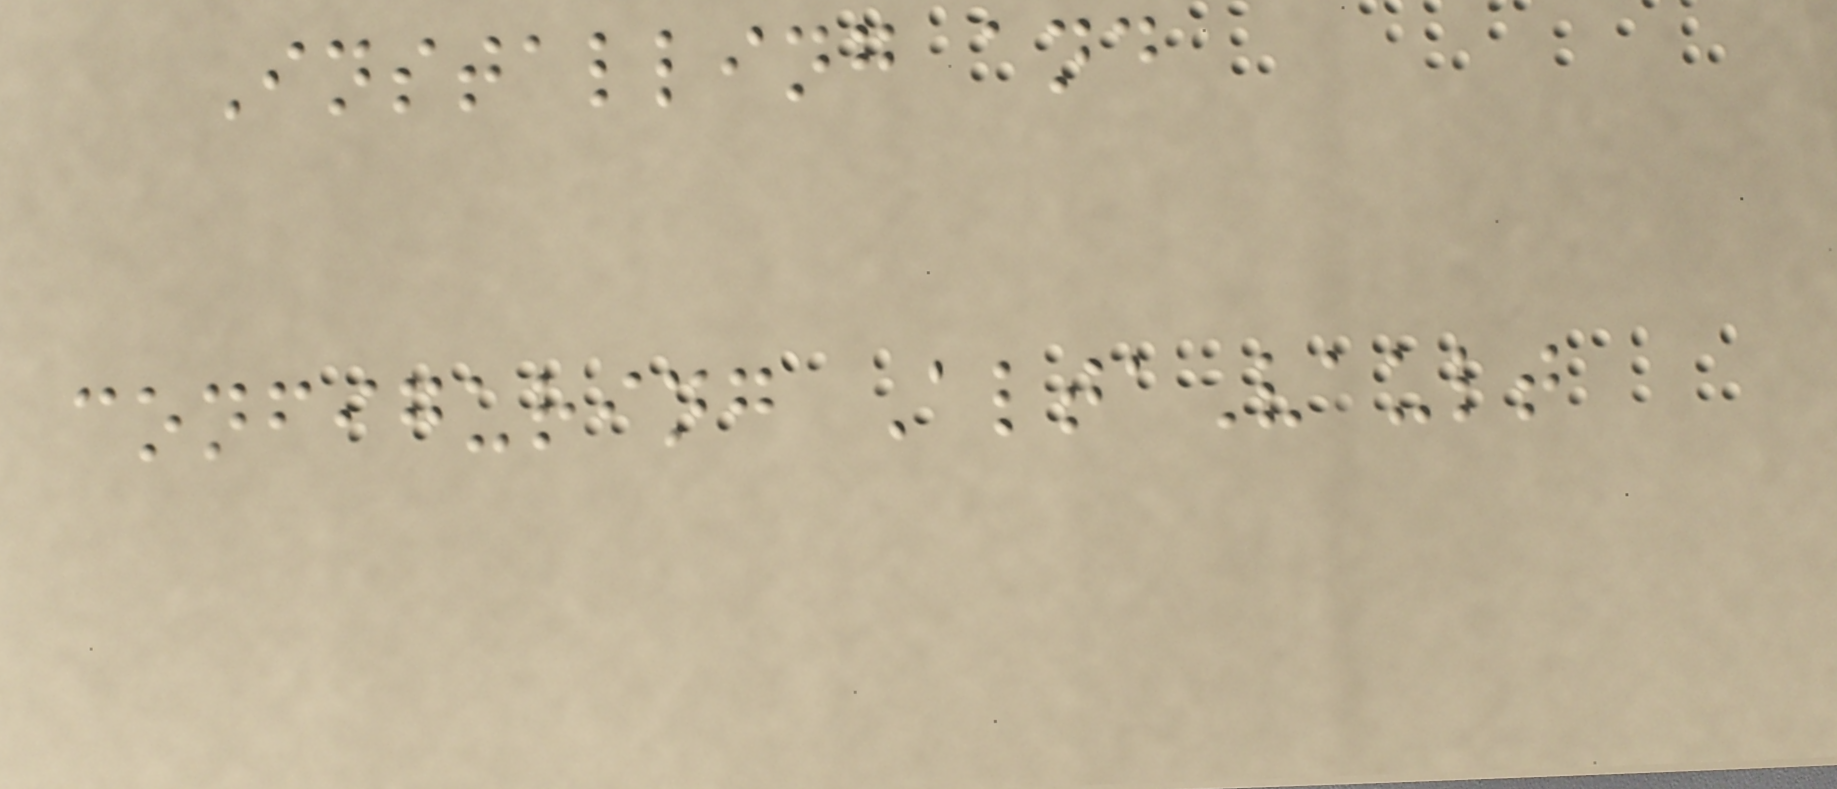Installing and
configuring AltaVault
